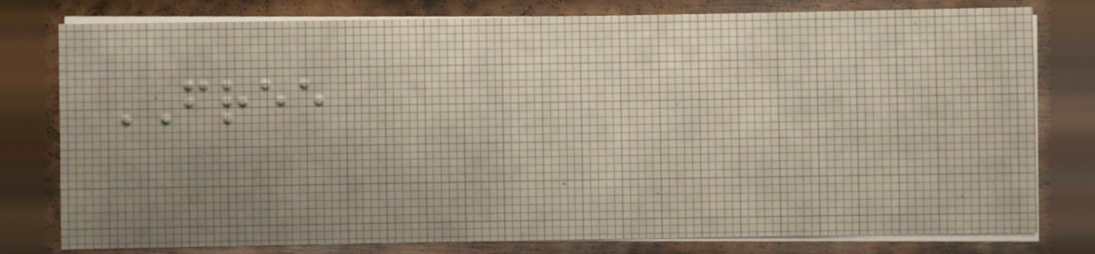FREE
